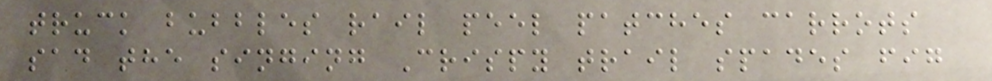truck bubbles rail peel patches carrots
sad the singing Crispy trail spades fig
